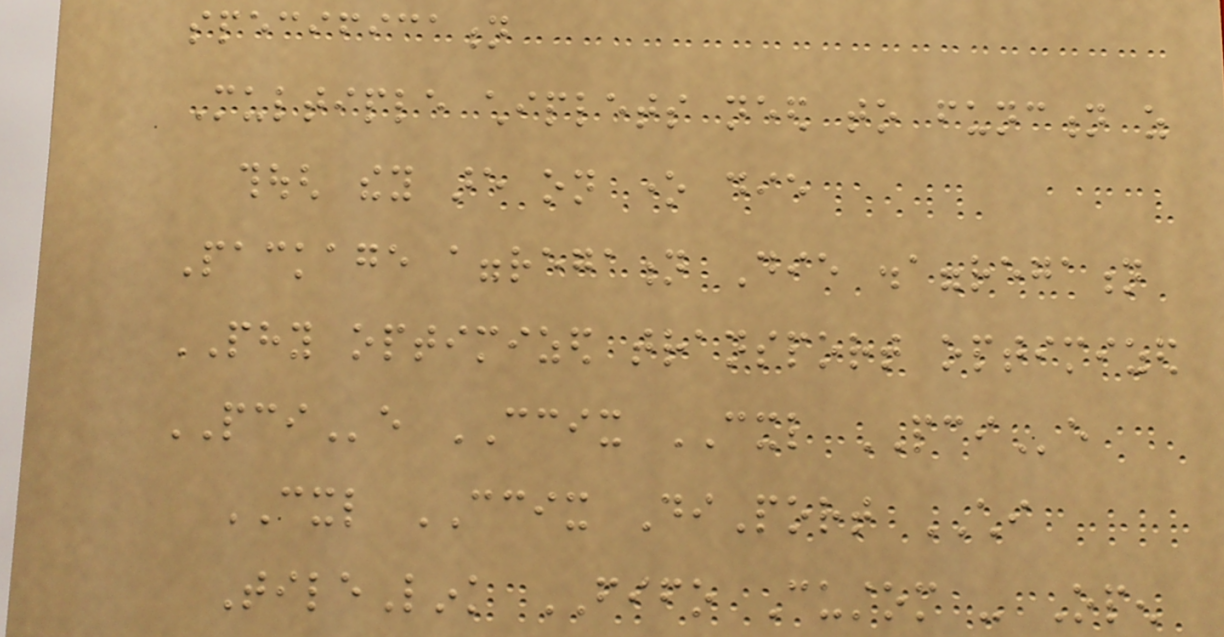specification
Multiple chiplets need to function as
though they are on one die
Package aggregation Die disaggregation
PHY optimized transport optimized
PCIe CCIX CXL PCIe
CXL CCIX DiPort CHI
TileLink FIFO Custom - Open
